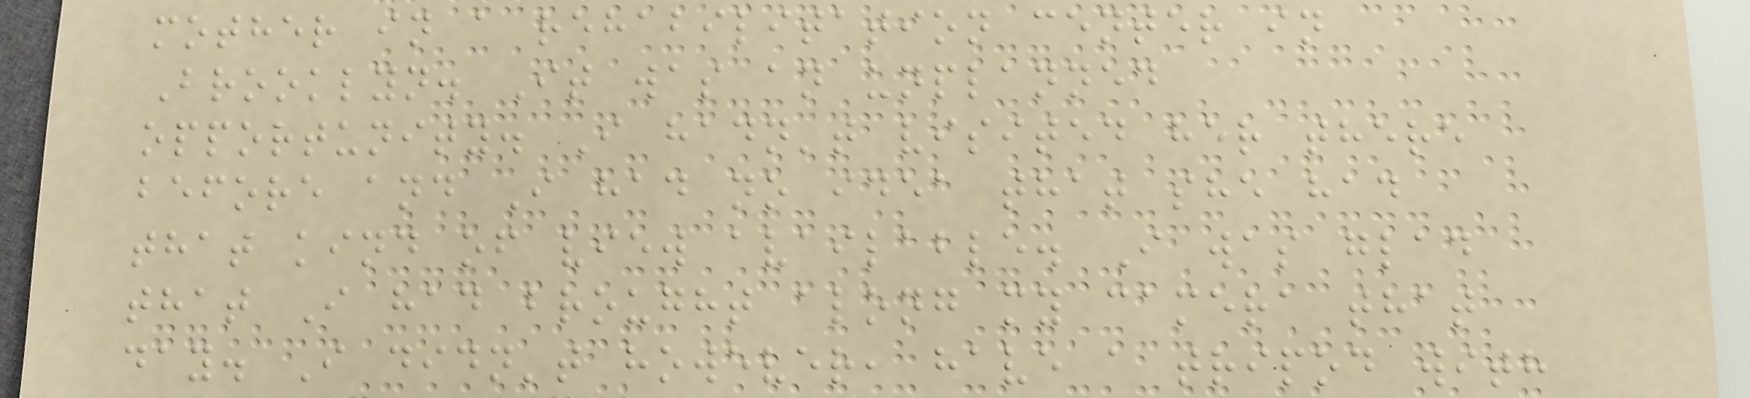mother in a rehabilitation center in
Brooklyn. It was an unplanned
opportunity. I hadn't visited her there
before and I had no idea that she had
that kind of view available. I was glad
that I had brought along my camera that
day. I didn't however, have a tripod with
